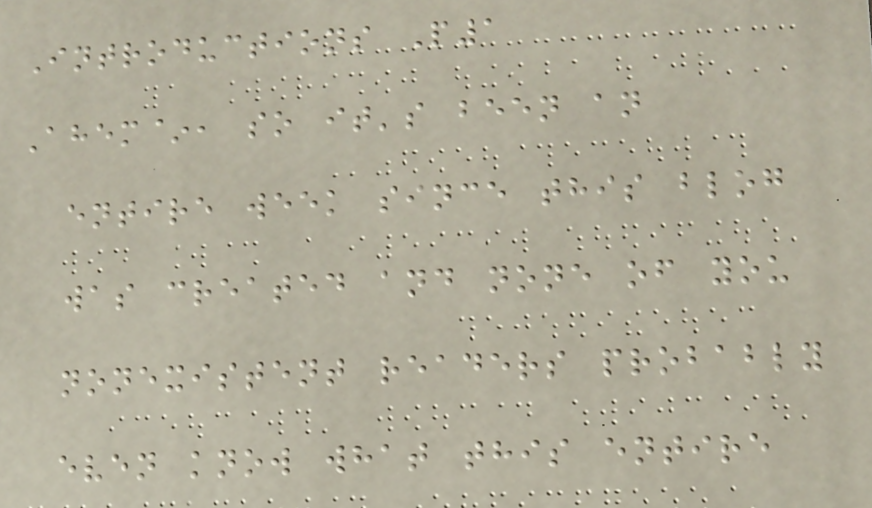Introductions P1
Ahem~, so it's been an
entire week since this blog
was created and none of you
nonexistent readers probably
even know what this entire
